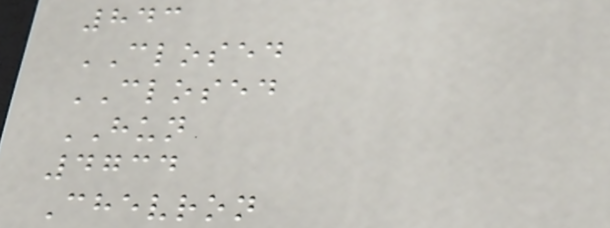843
CLOSED
CLOSED
HUN
4734
Chevron
